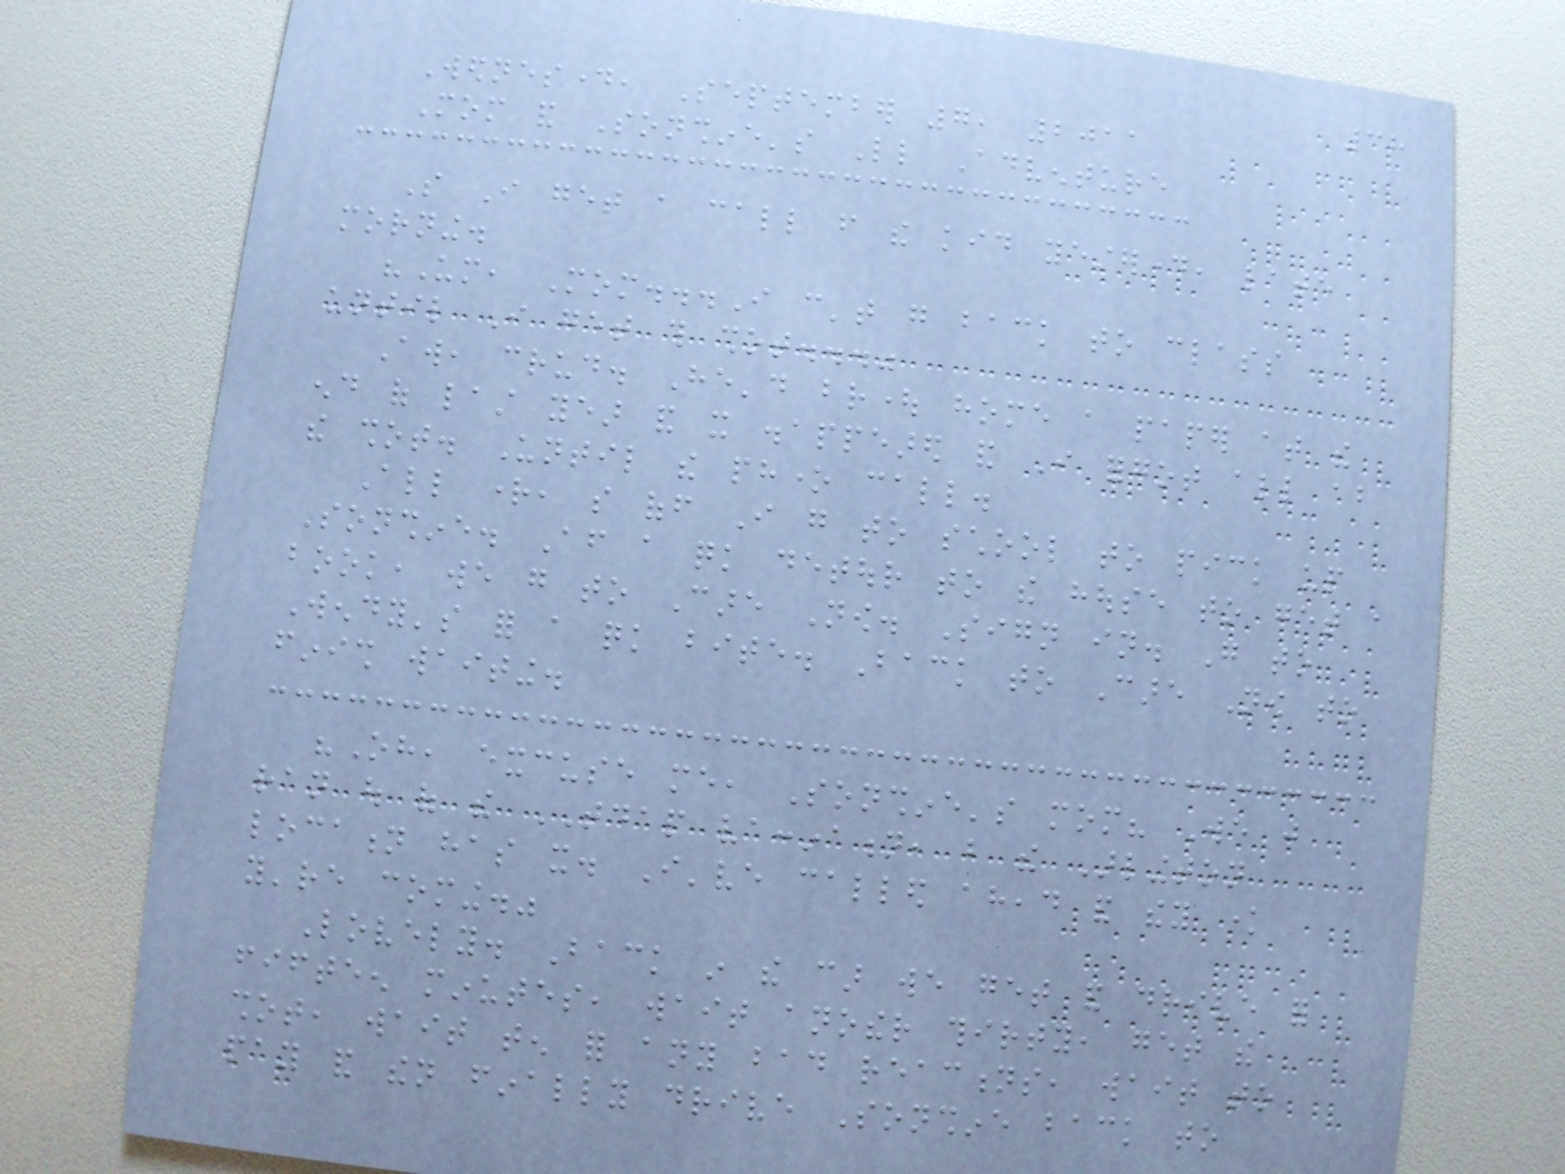38
Wednesday, September 7, 2011
Mom and Sonshine's Little Adventure
So I get a call from the kid yesterday, late
morning.
"Um, Mom...I can't go back to class
until I get this shot..."
Aw, crud. He'd brought home a paper at the
end of last year and it disappeared and I forgot all about
the shot. Until the phone call.
All right, so off I go to school to pick up
Sonshine. After a quick detour to the house to get a
book, we go to Care Now. Sign in. Go to
Wendy's for a quick bite. Back to Care Now to
finish waiting.
"Oh, excuse me, Sonshine's mom? We just
ran out of the TDAP vaccination, but the Arlington
location has it. I've called ahead and they know
you're coming."
Lovely. Back in the car we get and drive for
fifteen minutes, wait another thirty, get the
shot, wait ten for any bad reactions, wait to
pay and then finally drive Sonshine back to
